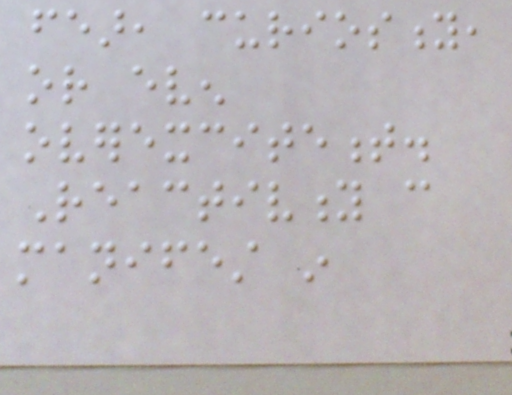fear, curiosity,
or even
overexcitement.
Reactivity can
manifest in
